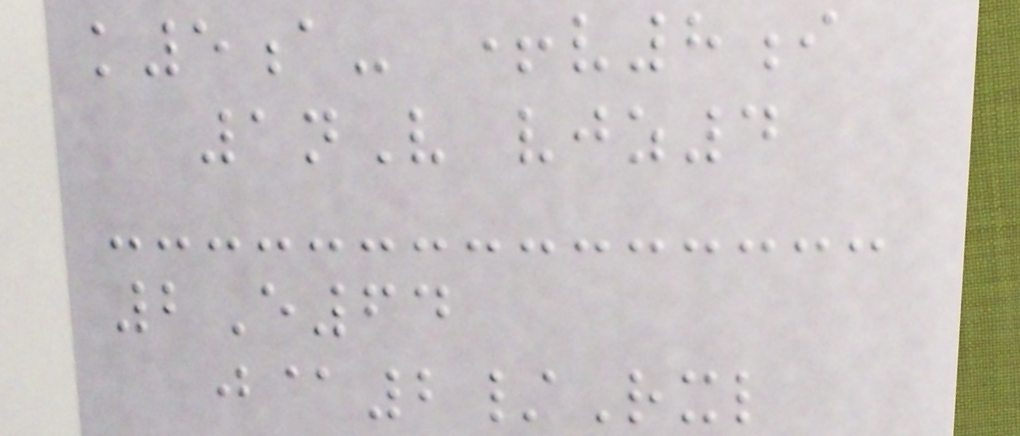k5a- +v8i
1nV vjz4
2E64
j@2/Rxl
